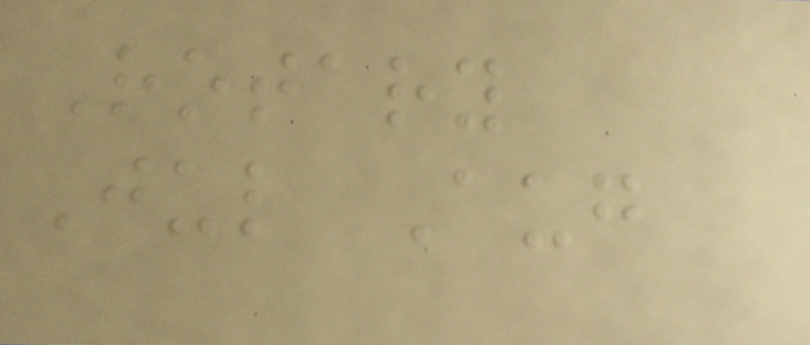Rotary
Jul Aug
